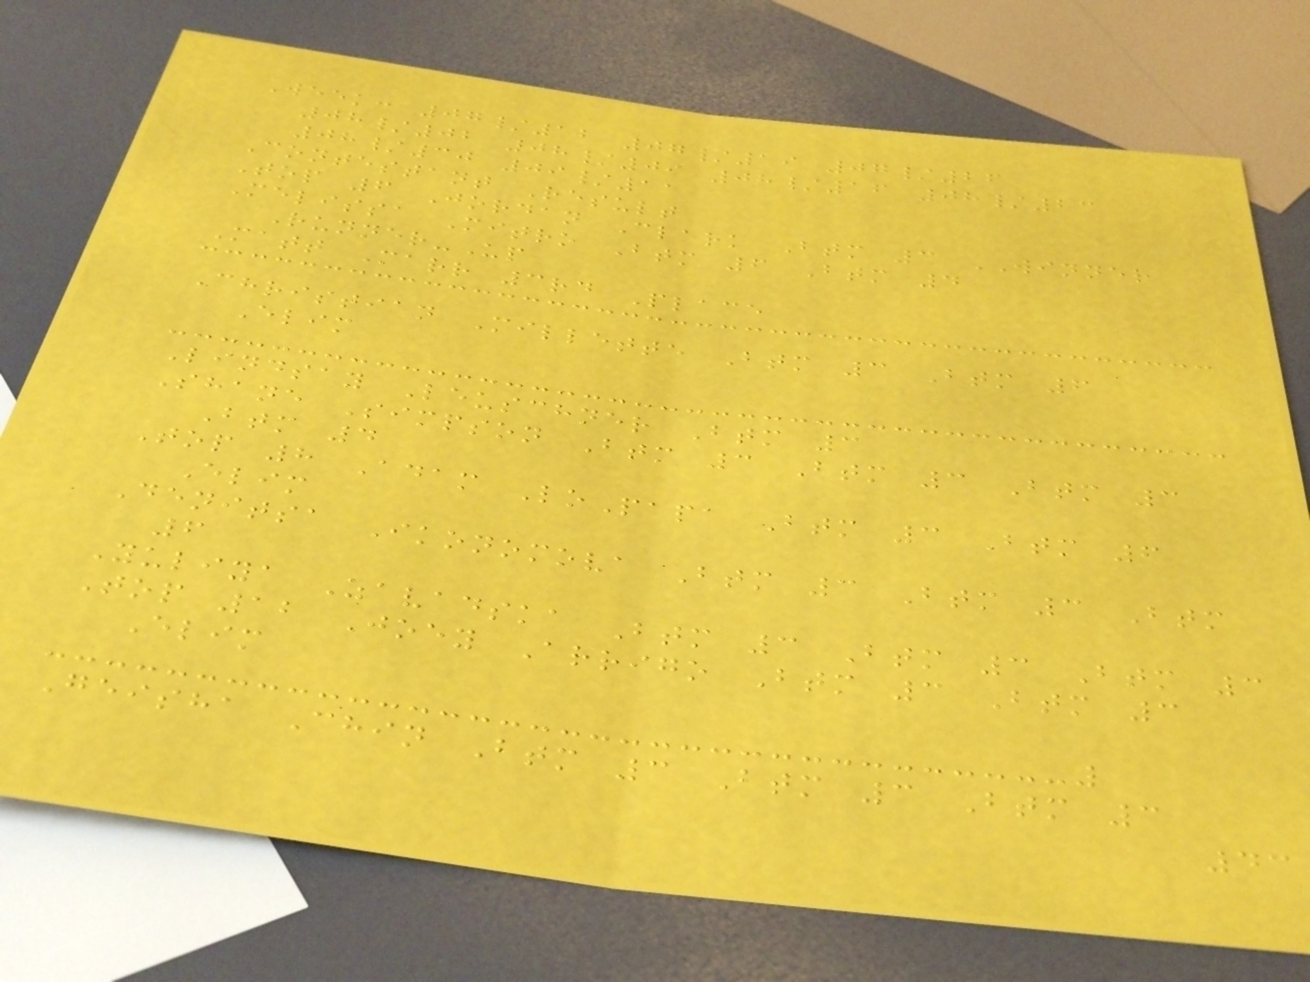Week: 07/12 07/19 07/26
08/02 08/09 08/16 08/23
08/30 09/11
Contestant Result
Top 6 Jordan Clark Btm 3 WINNER
Melissa Mitro Btm 6 Btm 4
Runner-Up
Matt Marr 3rd Place
Christian Millette Btm 3 Btm 6
Elim
Lindsay Leuschner Btm 3
Shane Simpson Btm 3 Btm 3 Btm 3
Btm 4
Top 8 Adam LoPapa Btm 3 Btm 6
Elim
Denitsa Ikonomova Btm 3 Btm 3 Btm
6
Yuliya Zavadska Btm 3 Btm 3 Btm 3
Top 12 Joey Arrigo Btm 3 Btm 3
Elim
Geisha Chin Btm 3 Btm 3 Btm 3
43
